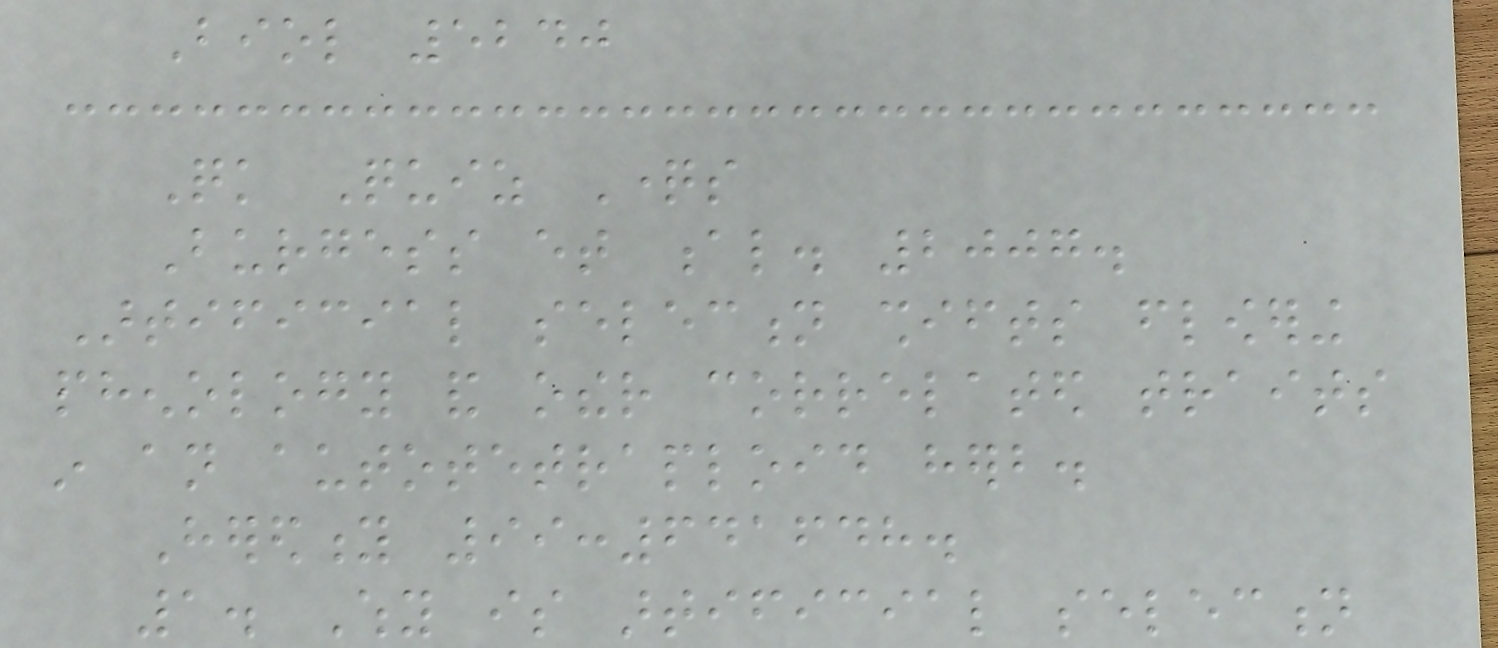Biol 5240
Quick Quiz Questions
Burgess et al. 2007.
Artificial selection shifts flowering
phenology and other correlated traits
in an autotetraploid herb.
Heredity 99:641648.
1. Why is artificial selection
